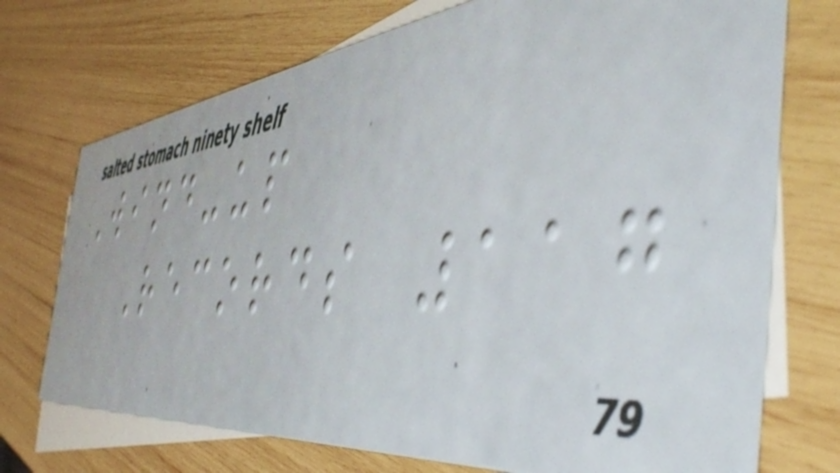Wind-up
Records 117
